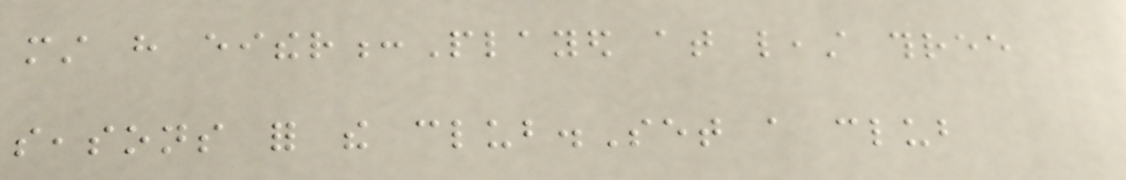must have either:Played at least three
seasons for the club.Set a club
